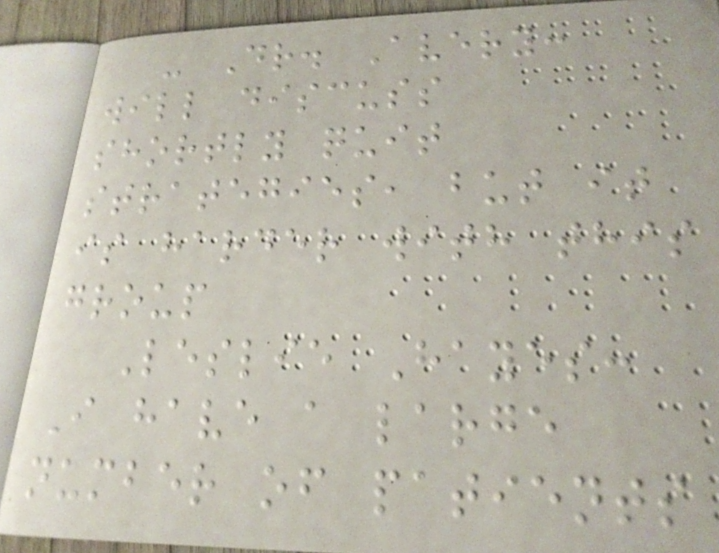- Dr. Avery:
will discuss
shortly quit
strategies, but it
is harder with this
group
Leslie Hayes:
I have a large
number of patients
